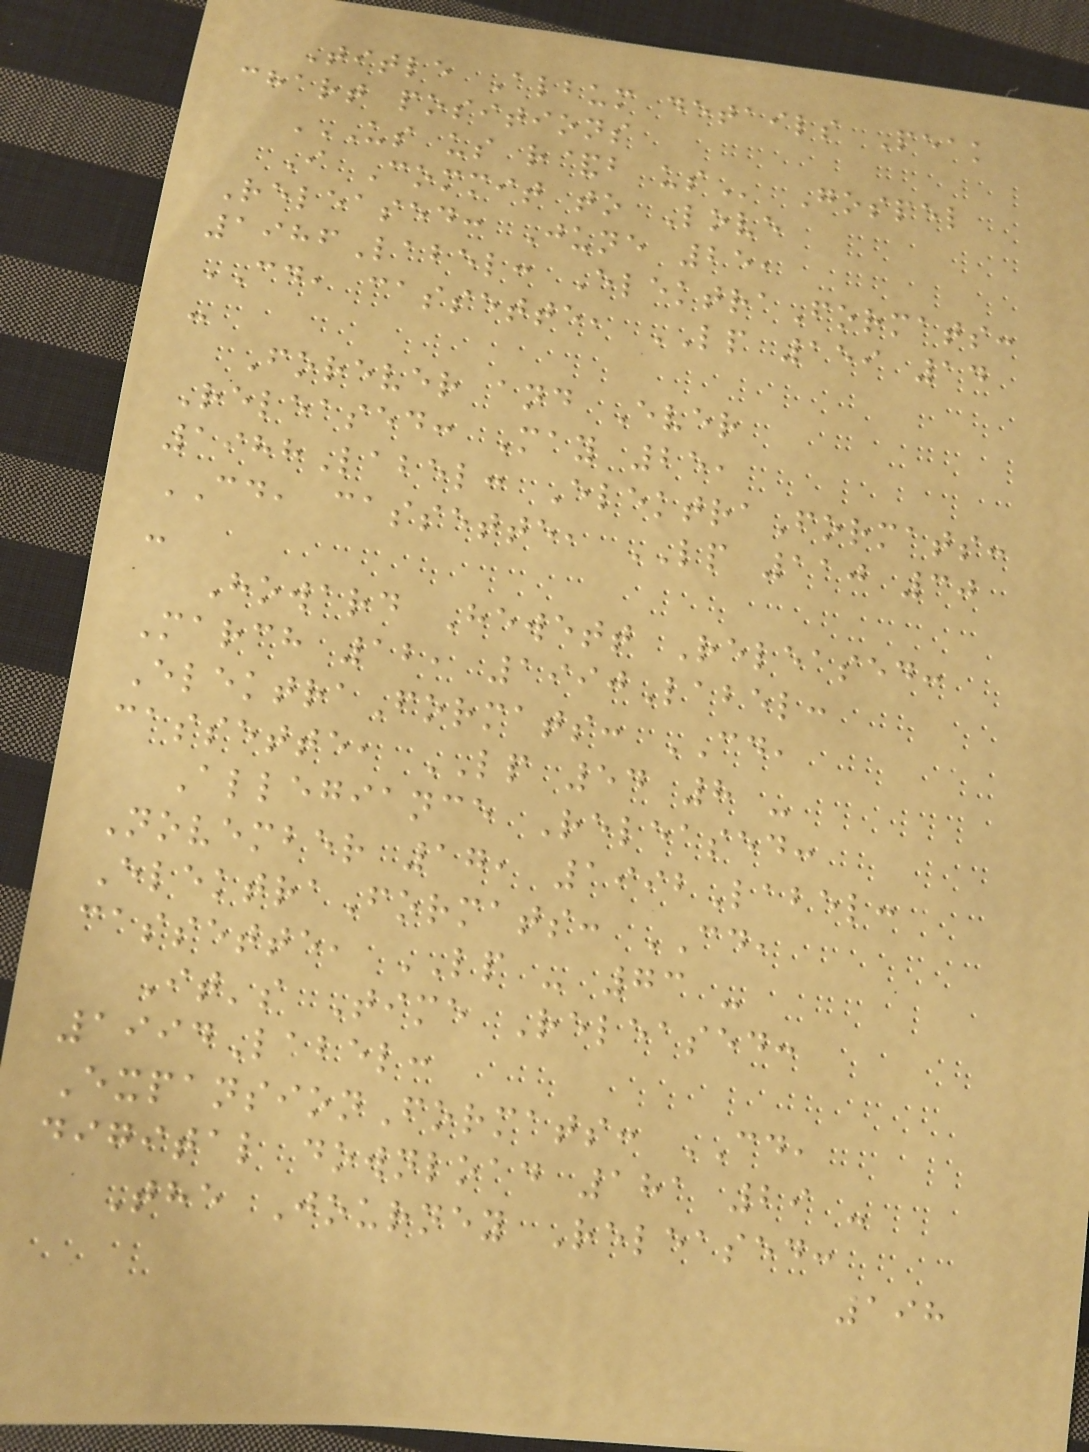Title Album details Peak
chart positions
US US R&B US Gospel
I Commit to Love
Released: June 25,
1986Label: ElektraFormats:
CD, cassette, LP 159 14
-
Forever and Ever
Released: May 25,
1988Label: ElektraFormats:
CD, cassette, LP 110 30
-
Howard Hewett Released:
March 12, 1990Label:
ElektraFormats: CD,
cassette, LP 54 8 -
Allegiance Released:
November 17, 1992Label:
ElektraFormats: CD,
cassette, LP - 73 -
It's Time Released:
1994Label:
ExpansionFormats: CD,
digital download 181 29 -
The Journey Released:
198
